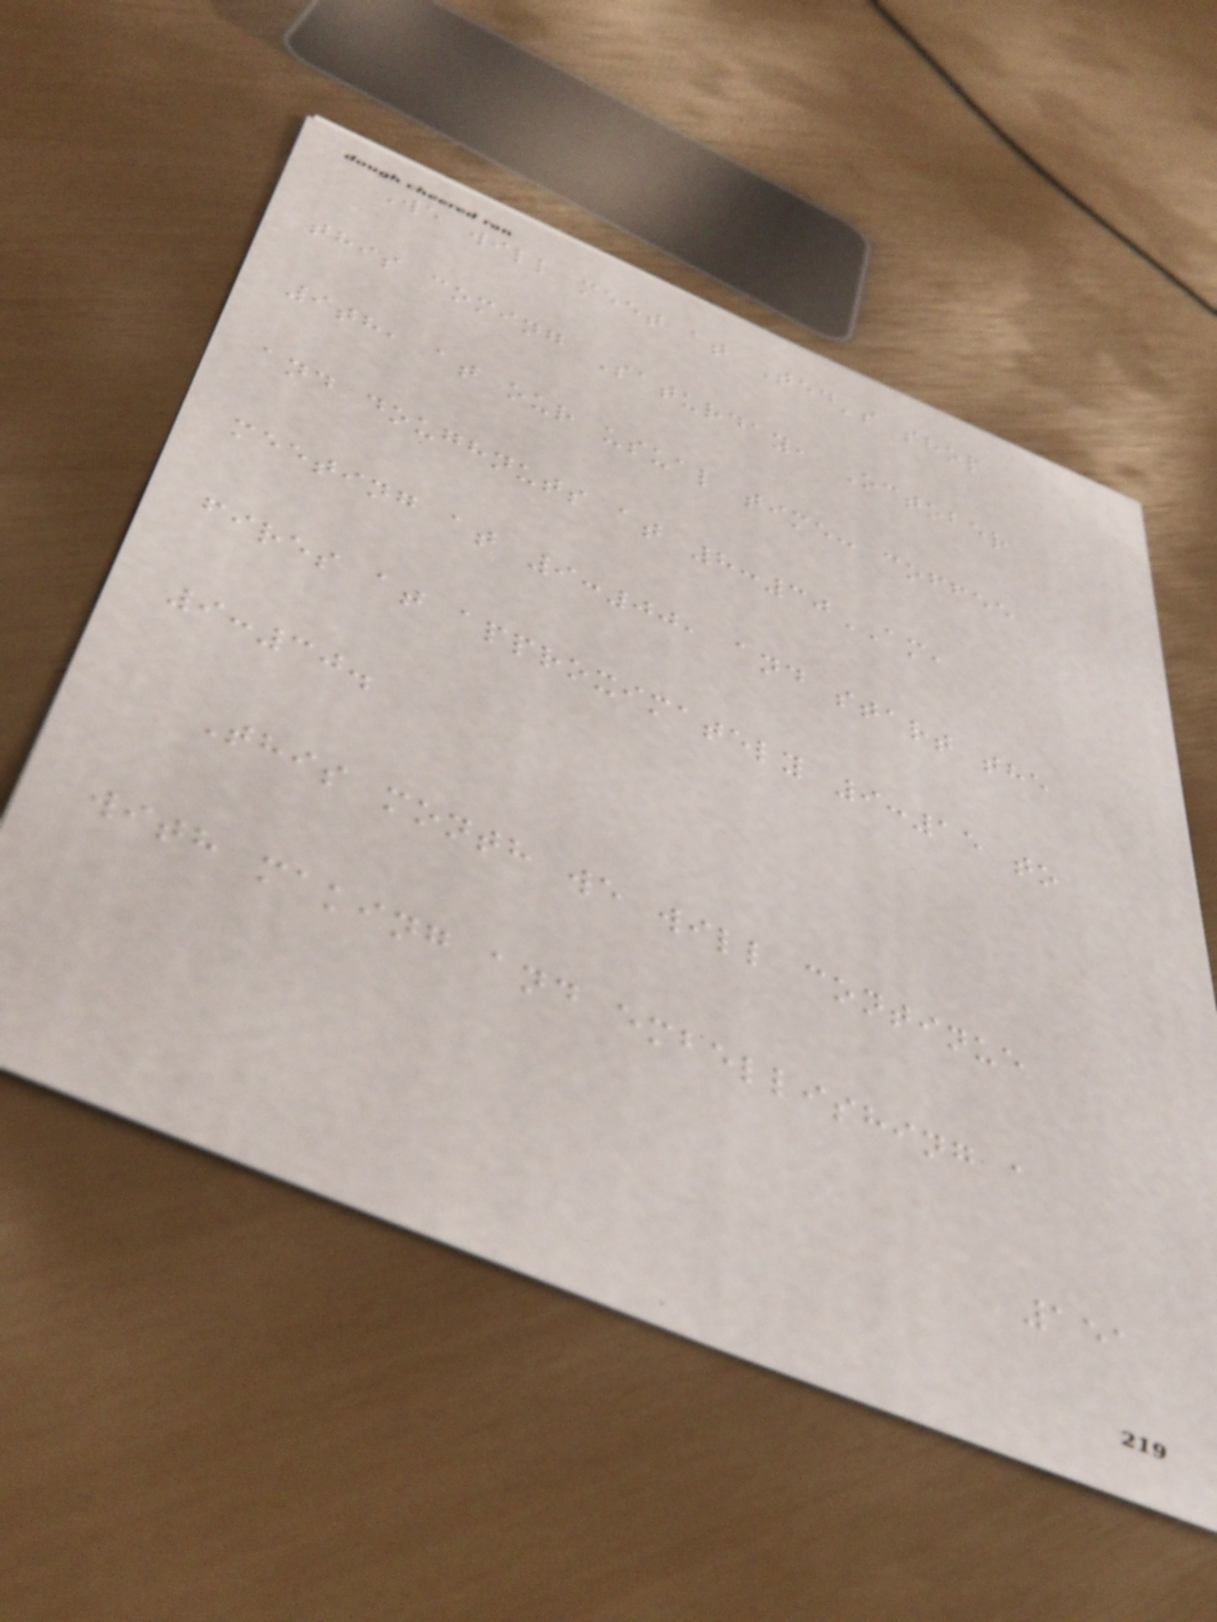We will meet at Ted's shop
this coming Saturday, October
9th, at our usual time: coffee
and doughnuts at 8:30AM,
meeting at 9:00, and start the
fires at approximately 9:15 to
9:30.
This month we will continue
with making and embellishing a
151
